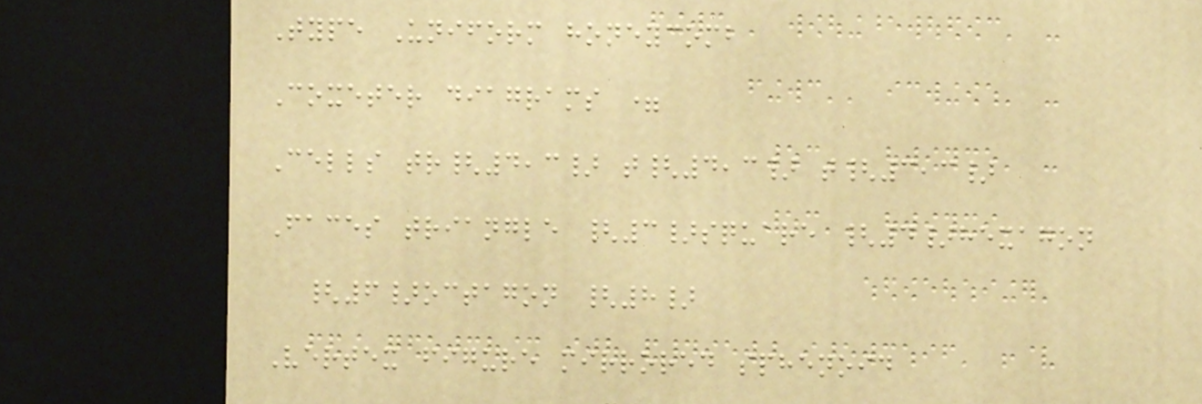Type Uniform honeycomb
Coxeter diagrams =
Cells tr{4,3} t{4,3} t{3,3}
Faces triangle {3}square {4}hexagon
{6}octagon {8}
Vertex figure mirrored sphenoid
